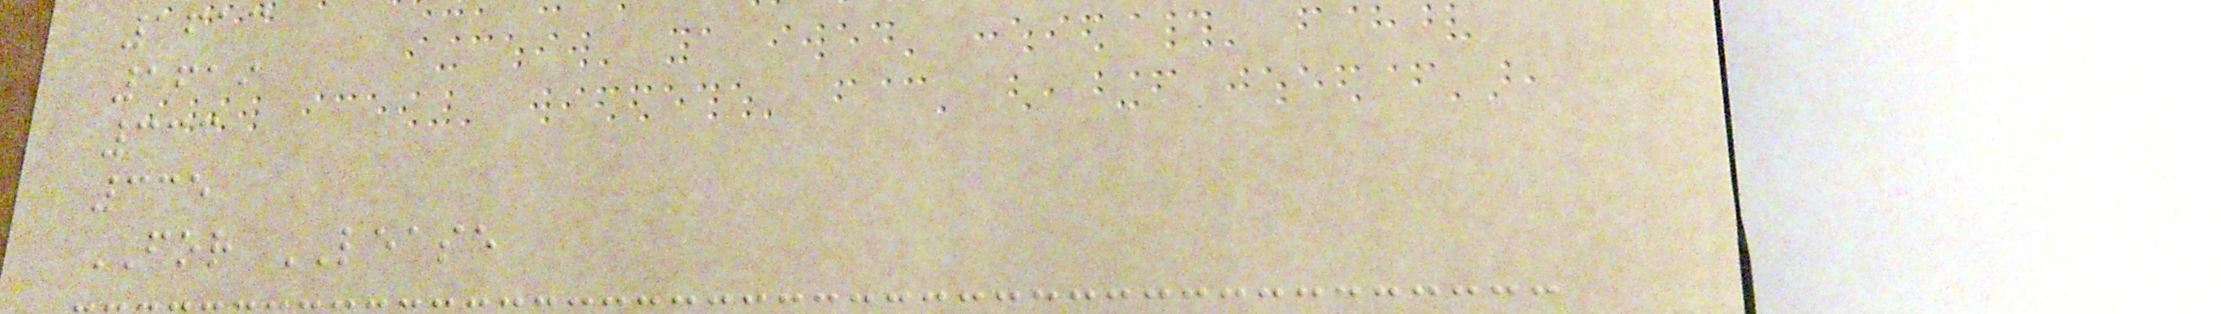1613
1619
333
335
FOR LEASE
